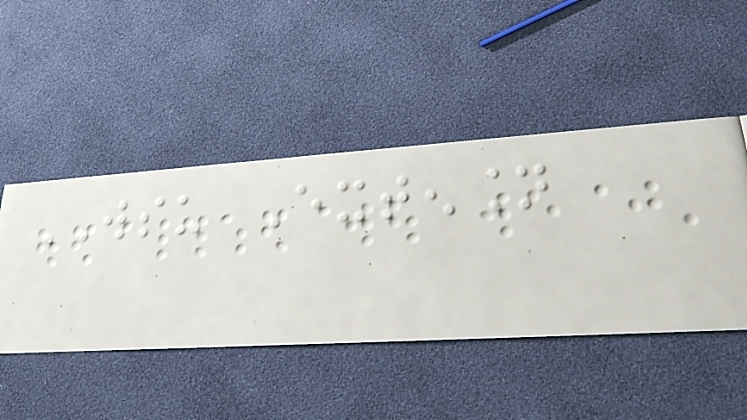WSU Extension
